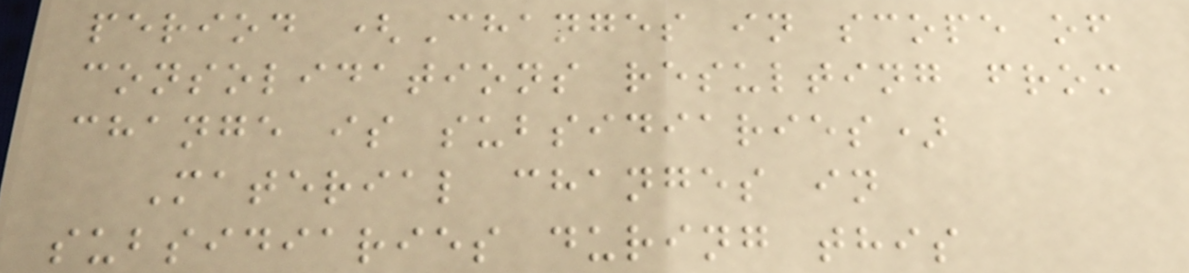period (Changes in scope of
consolidations resulting from
change is subsidiaries)
Material changes in
subsidiaries during this
